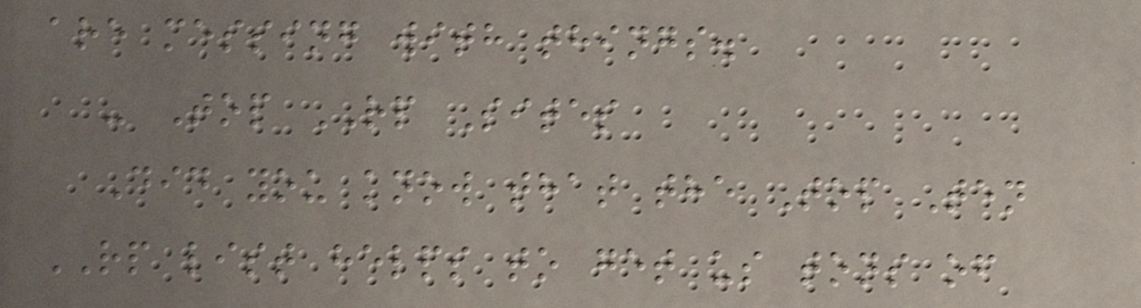are messing with things.
- Top RP Sites
Did you know that the Top Ten
RP list helps to get us tons of
